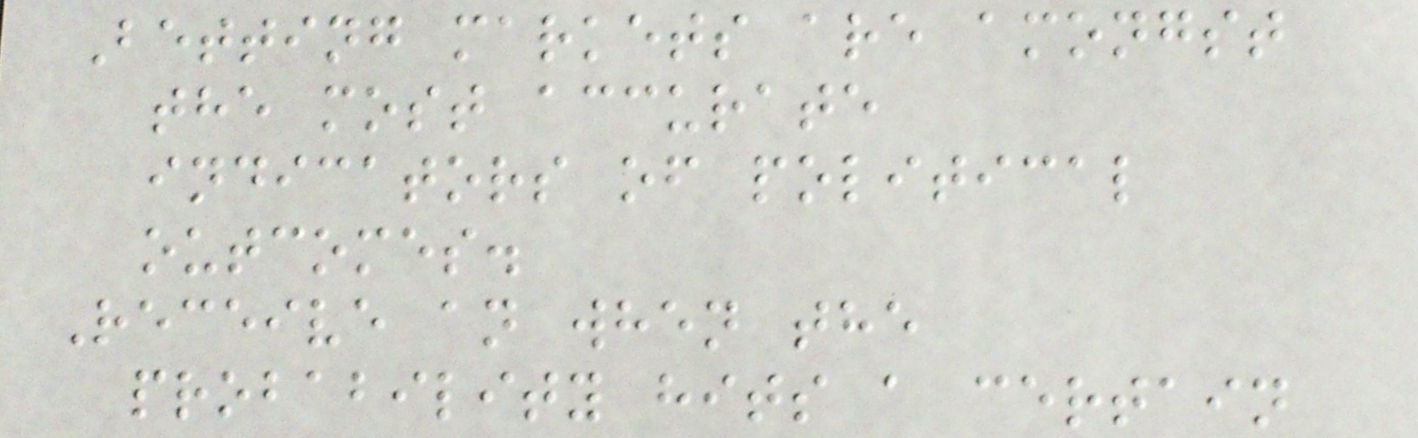Betting markets are amongst
the most accurate
indicators of political
outcomes.
Receive an when the
probability hits a certain
